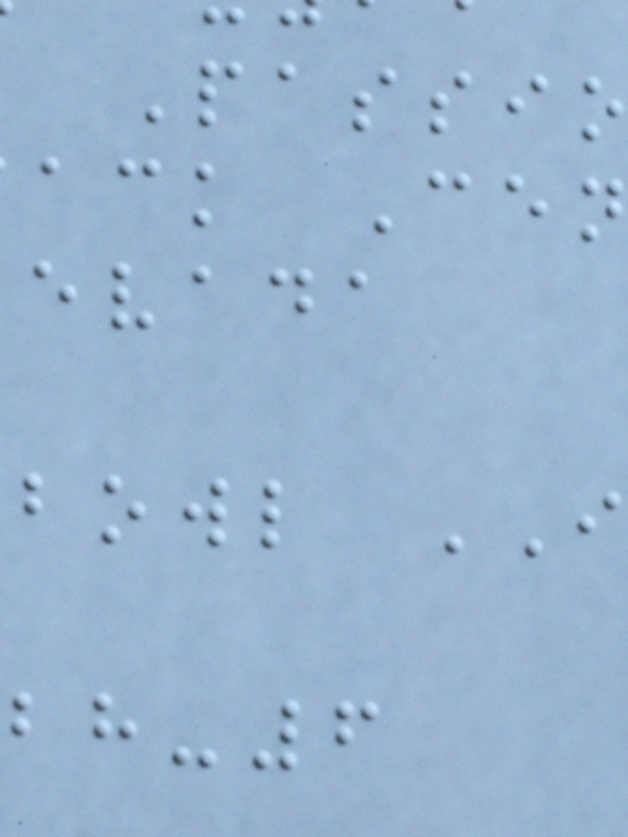Passio
ack Cen
evada
